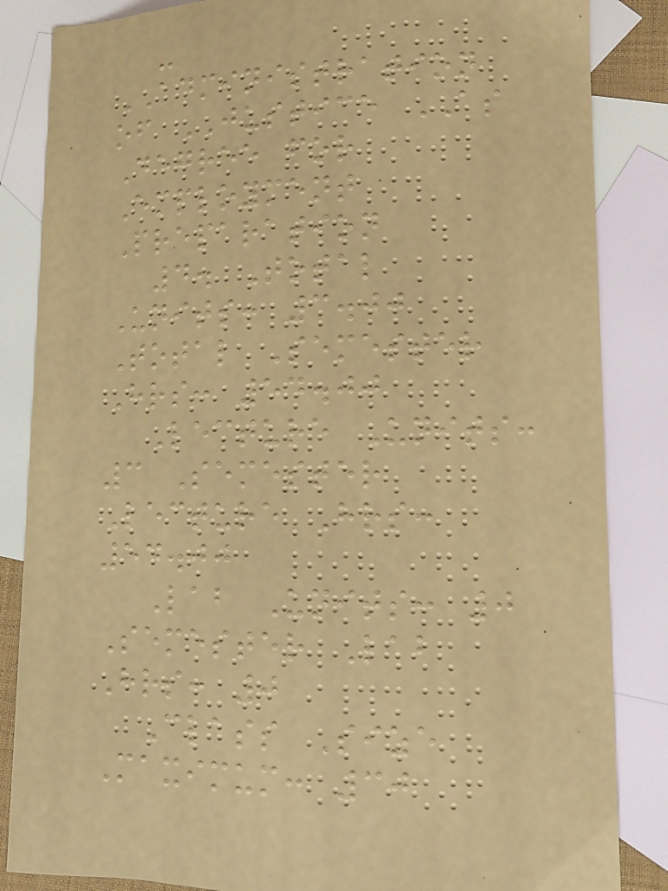-
ADMINISTRATION
of JUSTICE AS
Degree for
Employment
Preparation
4. Total
Units: 3.00
Total Semester
Hrs: 54.00
Lecture Units:
3 Semester
Lecture Hrs:
54.00
Lab Units: 0
Semester Lab
Hrs: 0
Class Size
Maximum: 30
